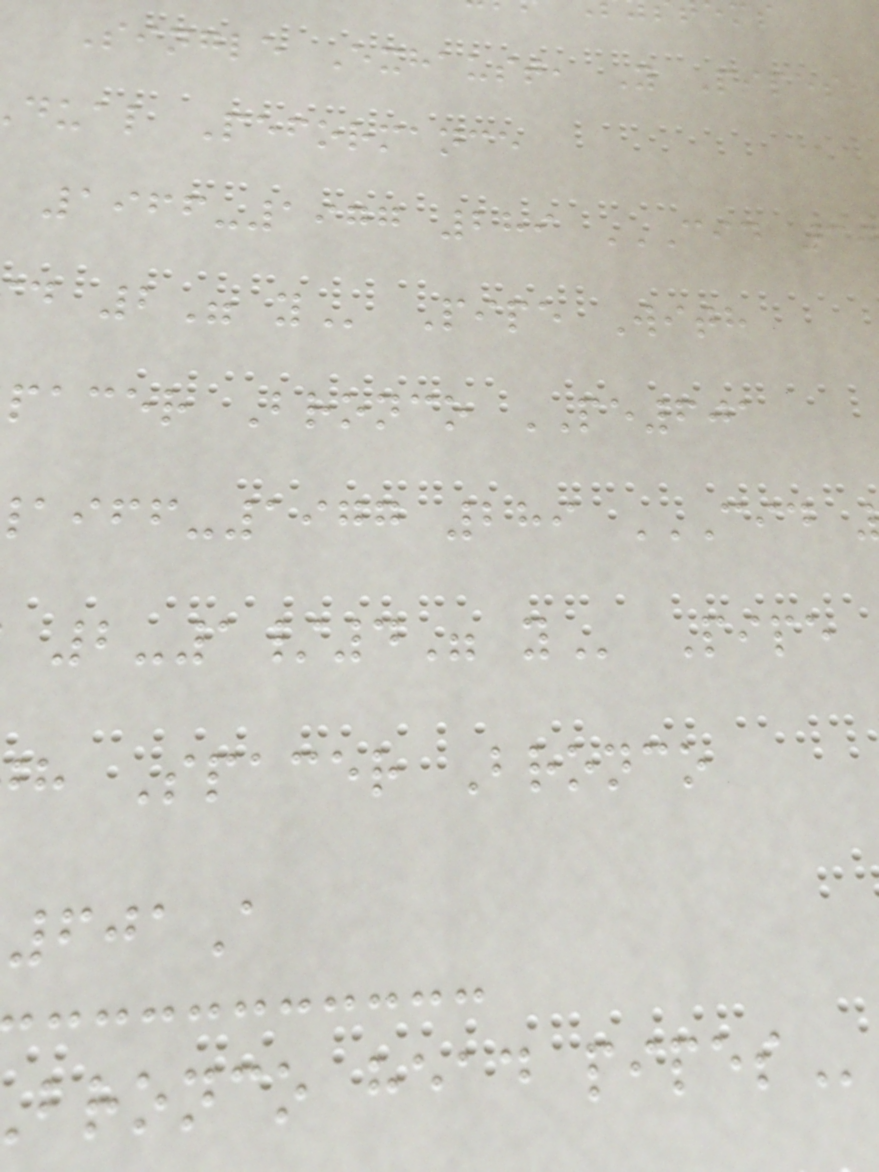Single Exhaust, Y Pipes,
dual Peformance
d 2"
pacer Bronco PE601
2-1/4"
h Spacer Bronco
601A
bronco head
